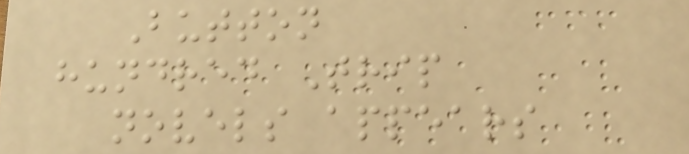Button
hundred Trip
novels appears
